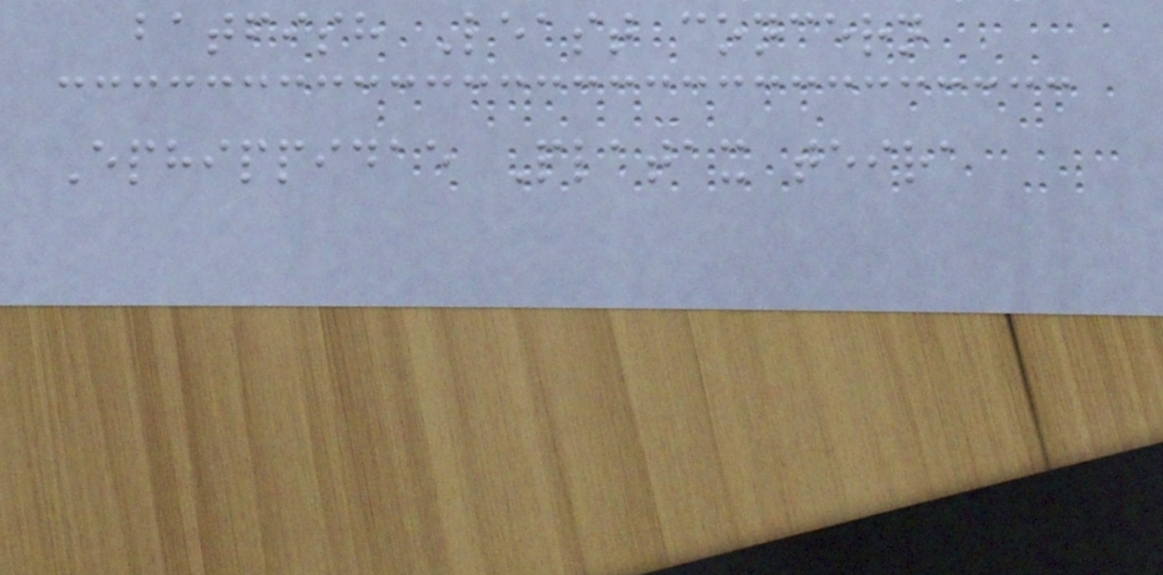batfish Least concern
Ephippidae Platax teira
